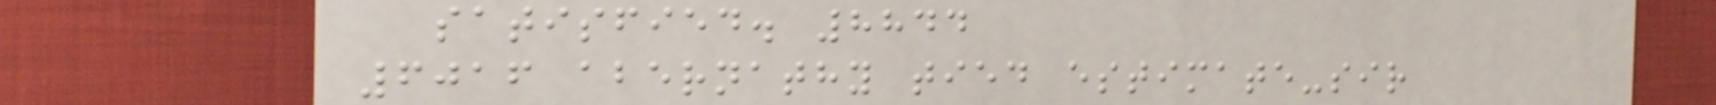satisfied. 8844
6016 abernathy tied estimate-sir
